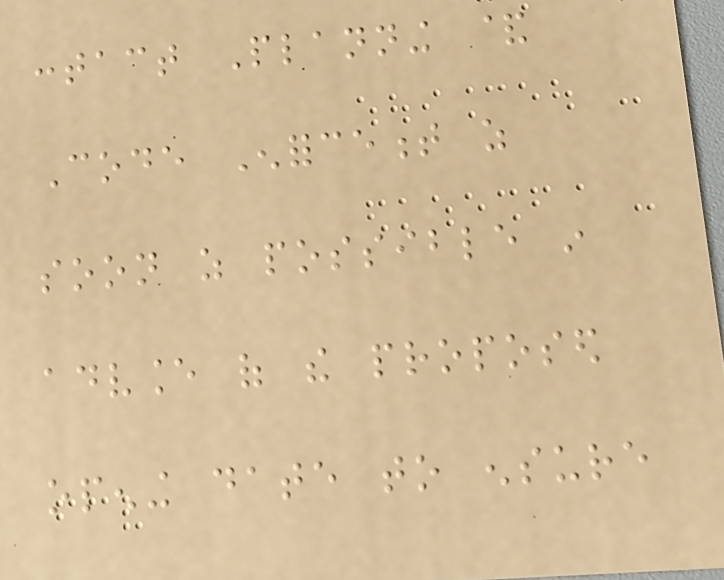contact Planning &
Code Enforcement as
soon as possible in
advance of the proposed
opening date to ensure
